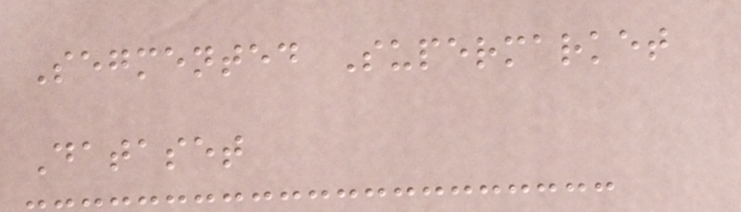Segmented Supermarket
Dataset
